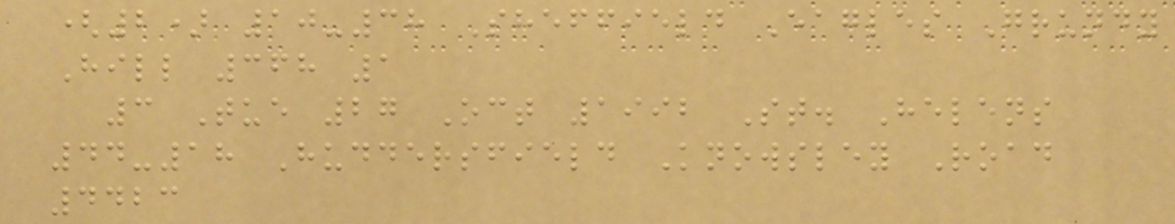(2) 10-38 Sheffield Eagles Grundy
Hill 368 1
3 Tue 27 Oct 1992 St. Helens
44-18 Huddersfield Knowsley Road
4423
